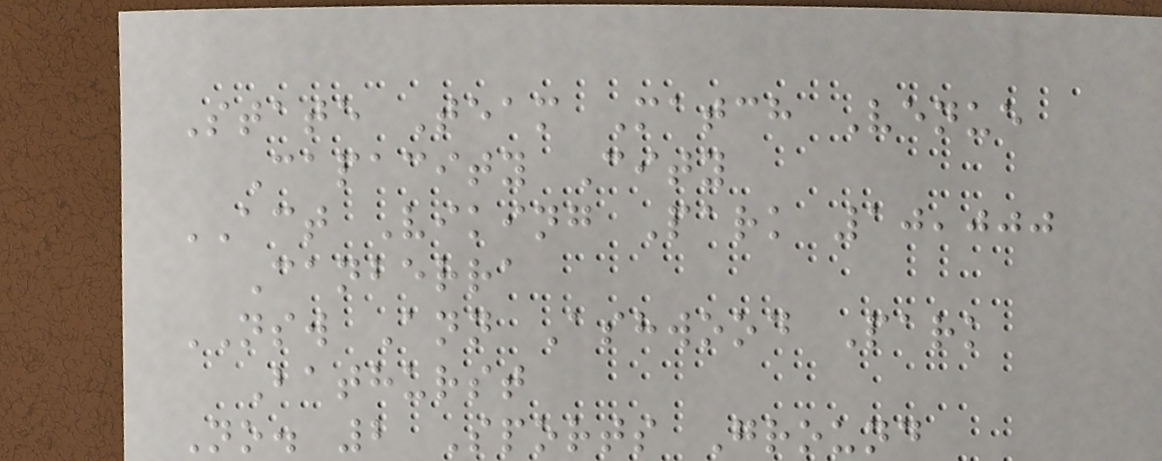State Team Match Venue
Capacity City
ACT Viking Park 10,000
Canberra
NSW Ann Ashwood Park
Bathurst
No. 2 Sports Ground
